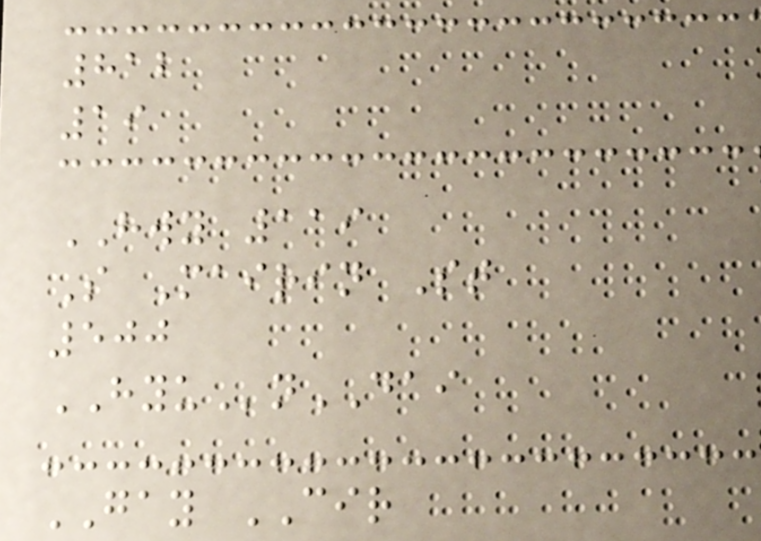812
19
HWY 119
S Mairin St
500
HYUnDAI
GAY CIR
